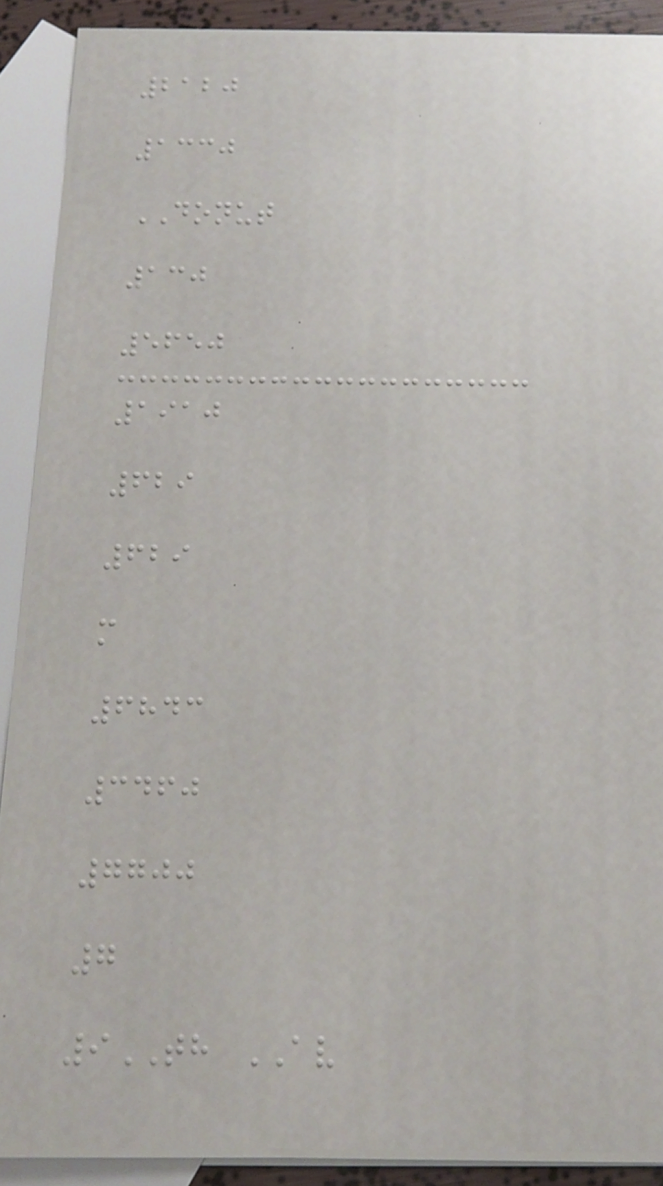2120
1330
DONUT
130
5650
1910
629
629
m
6843
3460
7700
7
9TH AV
